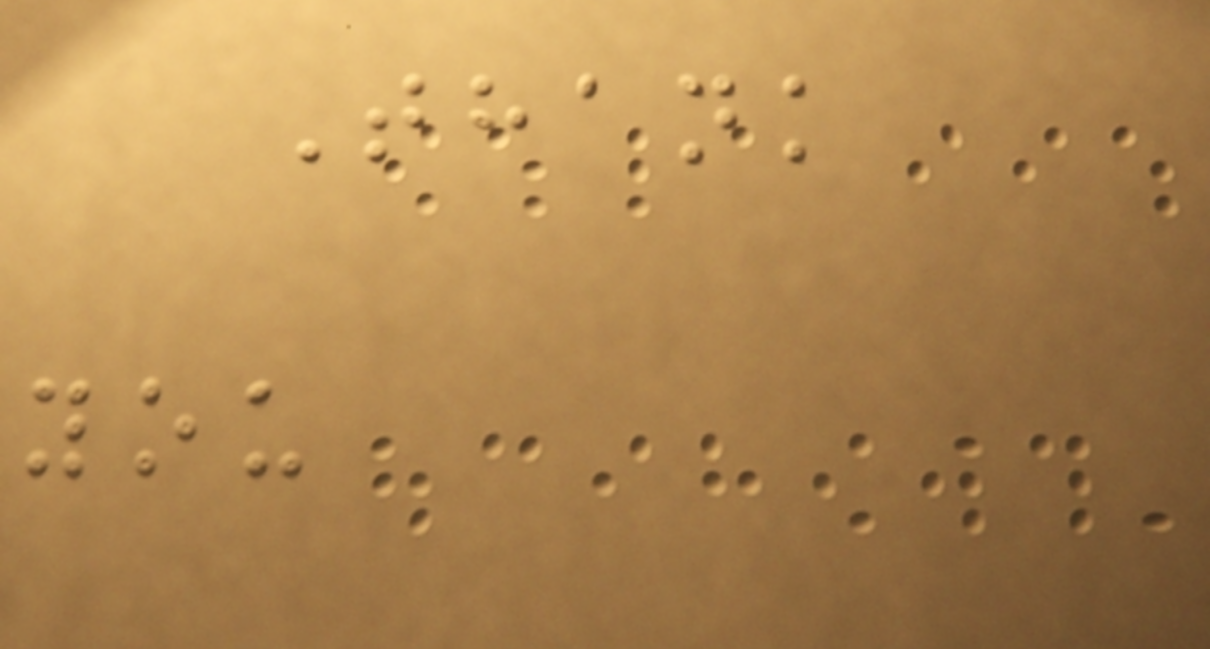Thank
you
